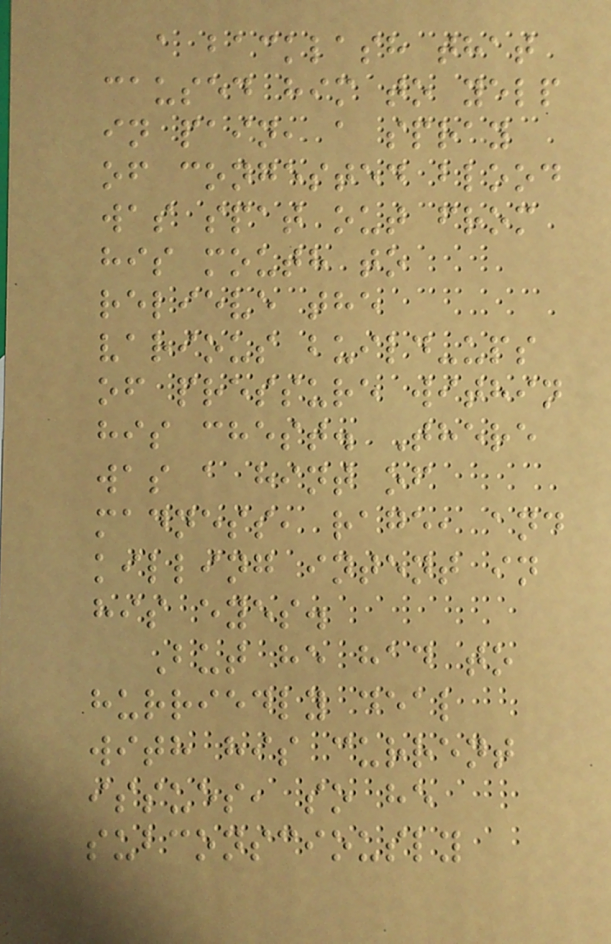a backlash that
caused him to yelp
in pain, a spray
of congested blood
was spat out from
his mouth to
relieve the
various build-ups
of pressure within
his chest. There
was a hint of
madness, rage, and
killing intent in
his eyes.
But he had to
hurriedly deal
with his current
issues, so he
subconsciously
